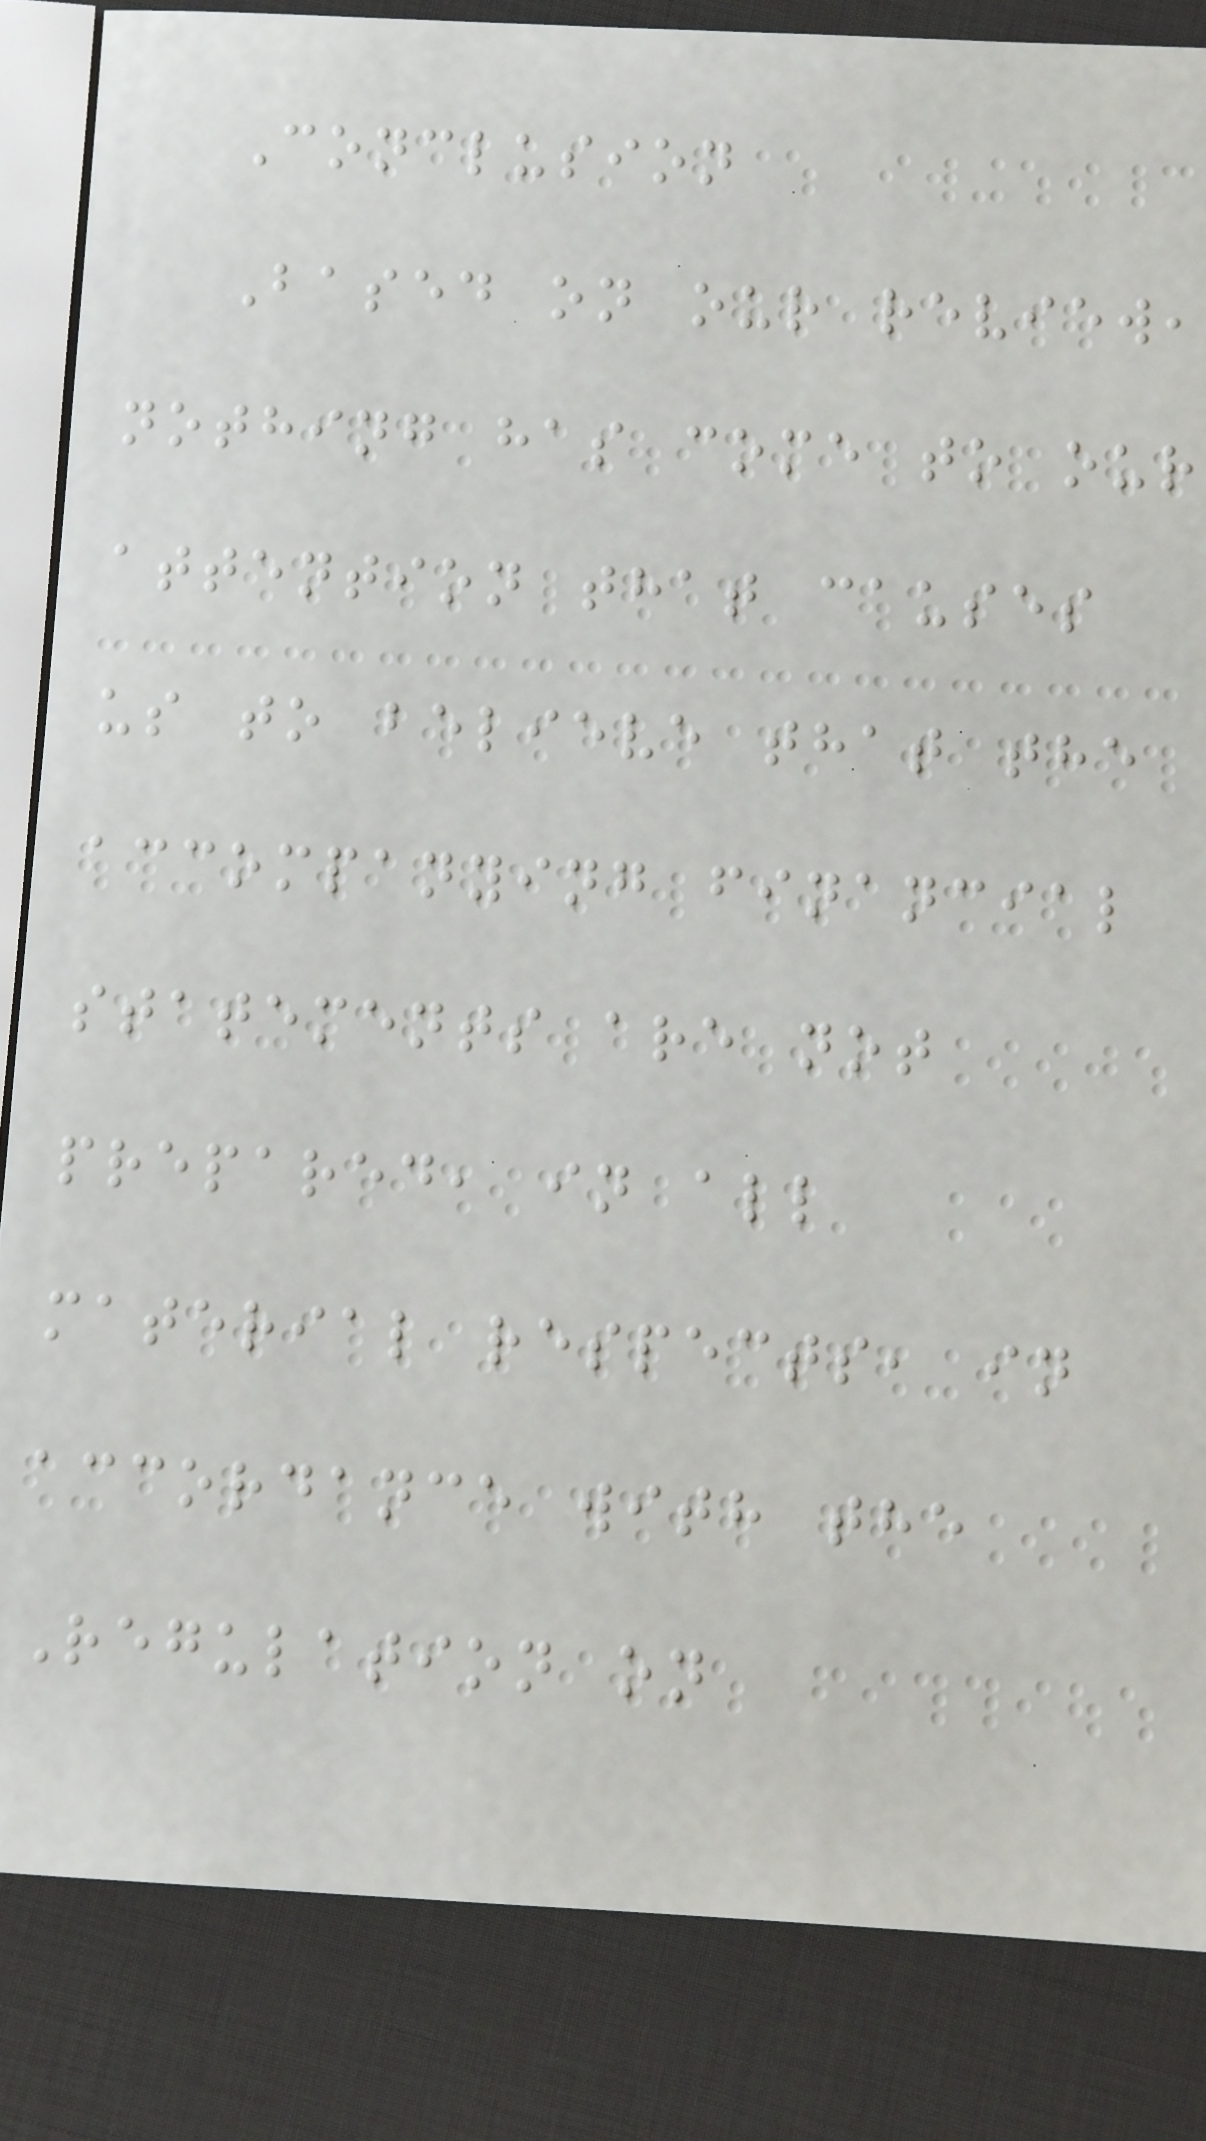Conclusion
Based on our review,
nothing has come to our
attention that causes
us to believe that the
accompanying financial
statements are not
prepared, in all
material respects, in
accordance with the
Regulation on
